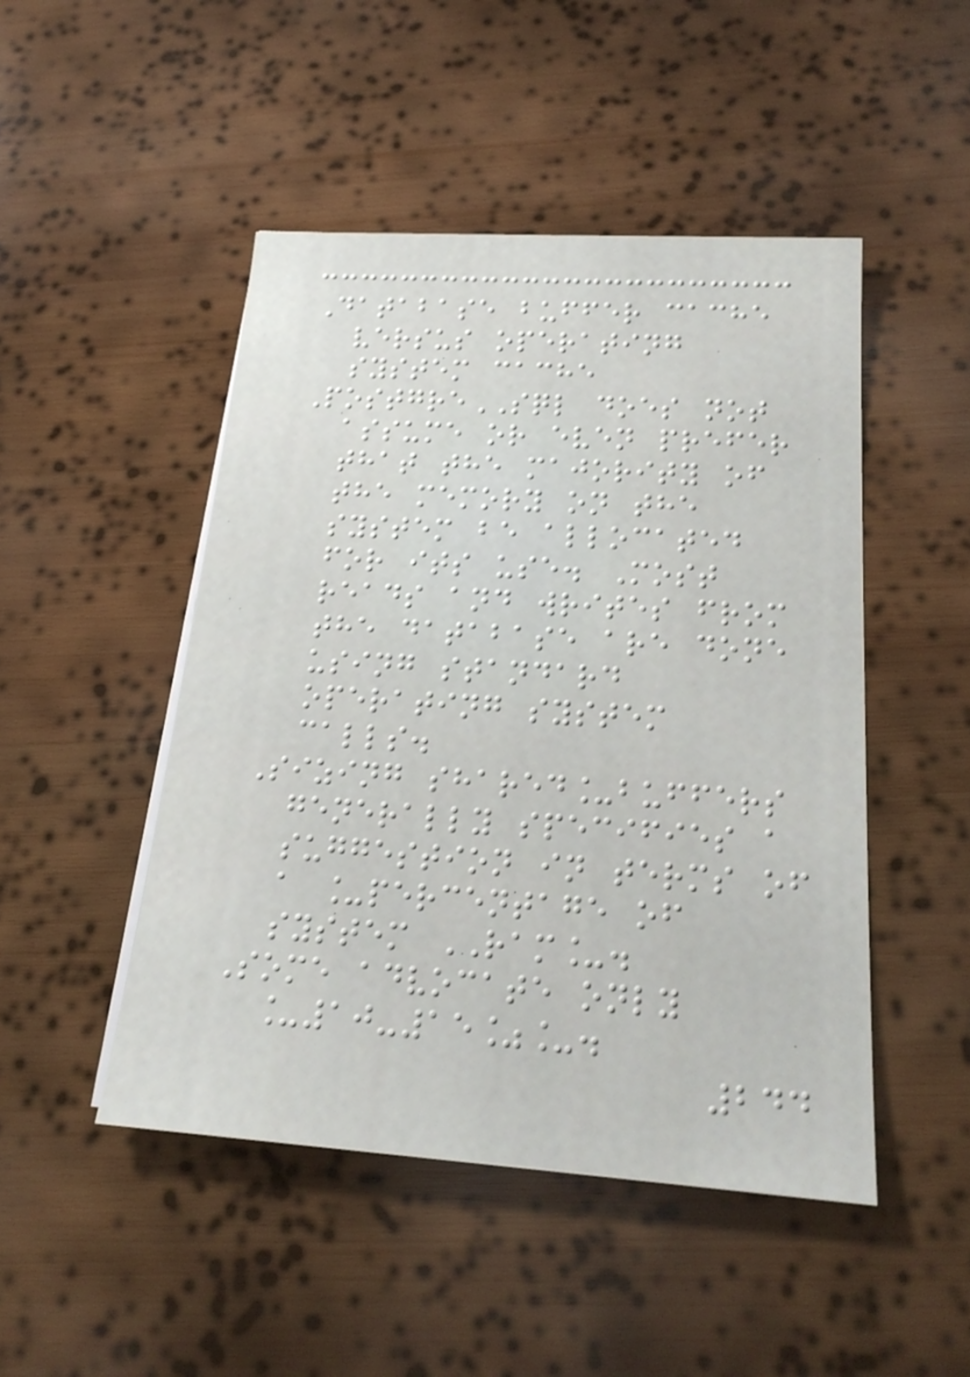Database buffer cache
versus operating
system cache
PostgreSQL does not
assume or even prefer
that the majority of
the memory on the
system be allocated
for its use. Most
reads and writes from
the database are done
using standard
operating system
calls.
Sizing shared_buffers
generally specifies a
suggestion in terms of
a _percentage of
system RAM_.
Some advocate only
_10-15%_.
244
